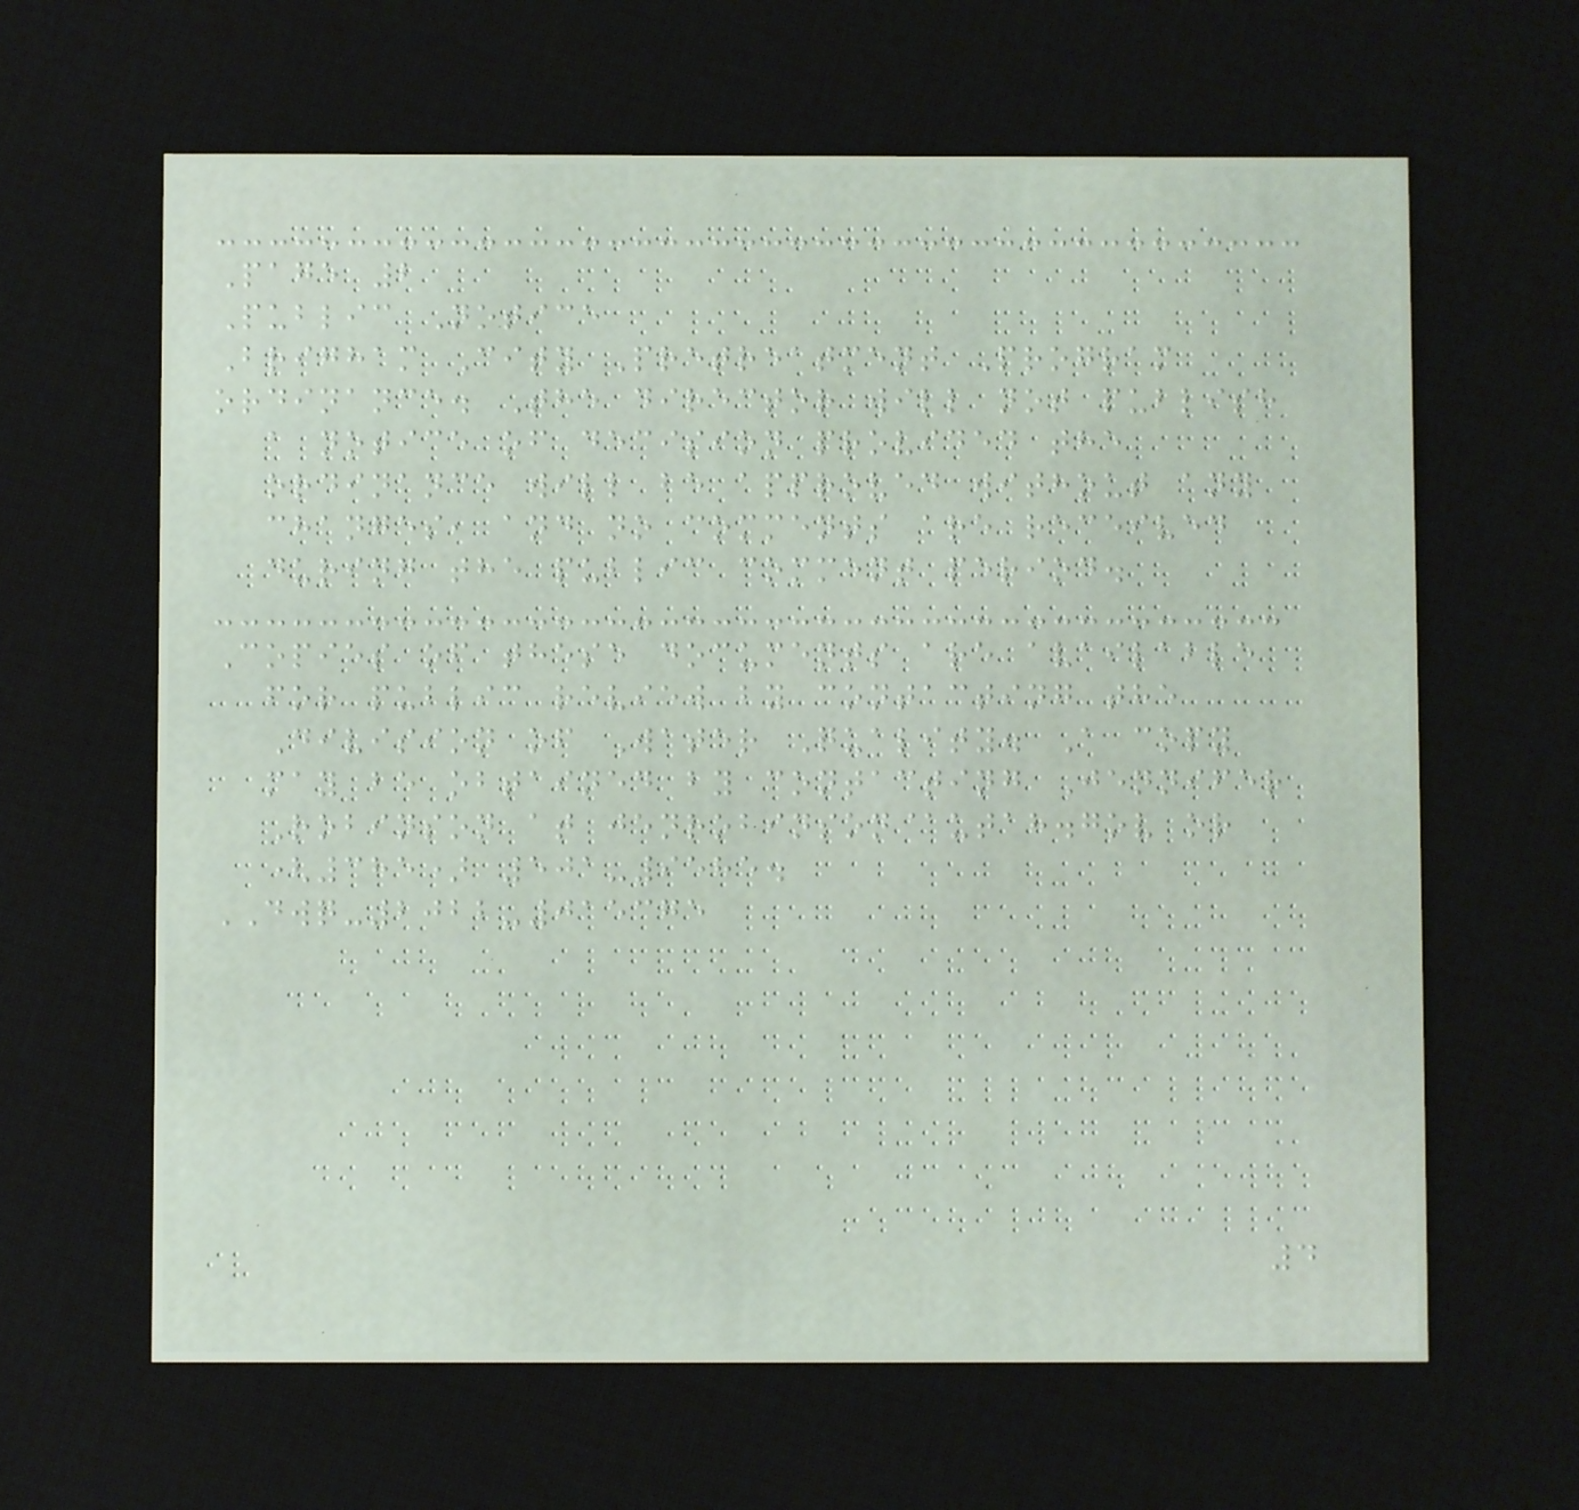Page 2
Public Notice
Brigham City Pretreatment Program
ordinance. The director will not publish
a notice of decision provided the
ordinance will be approved without any
changes, and no comments are received
during the public comment period.
Copies of these documents are available
for public review by contacting the
Division of Water Quality. A copy
may be obtained by contacting Jennifer
Robinson at jenrobinson@utah.gov or
(385) 501-9585.
DWQ-2022-015375
4
